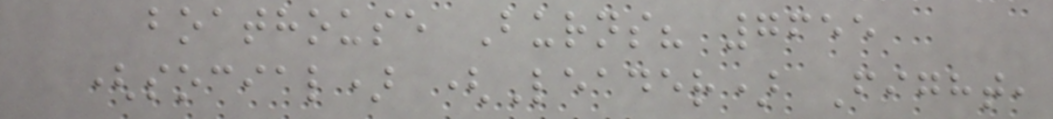boathouse Burns? 7655
(social) (Leader) Fight,
